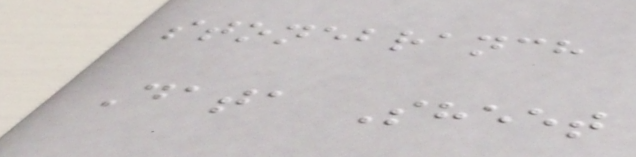stonebranch
Data Sheet
